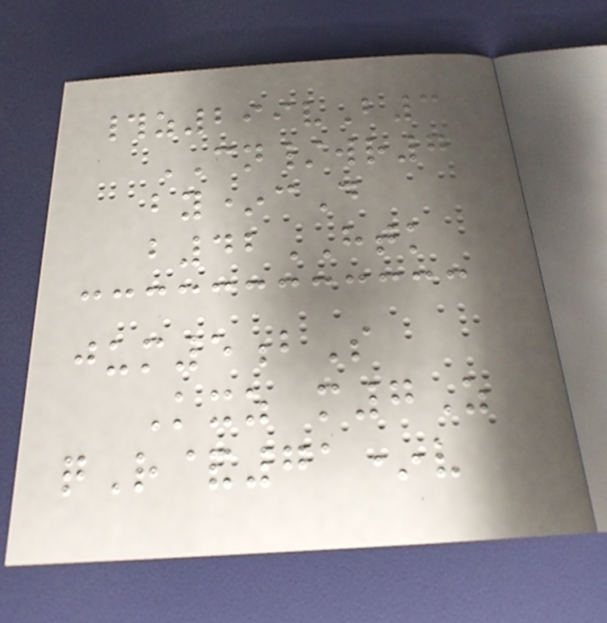#z299vB3
CN/wr7
by*cD
b42HTK
jum5bS
Kxz m7Z
qR&71*v
